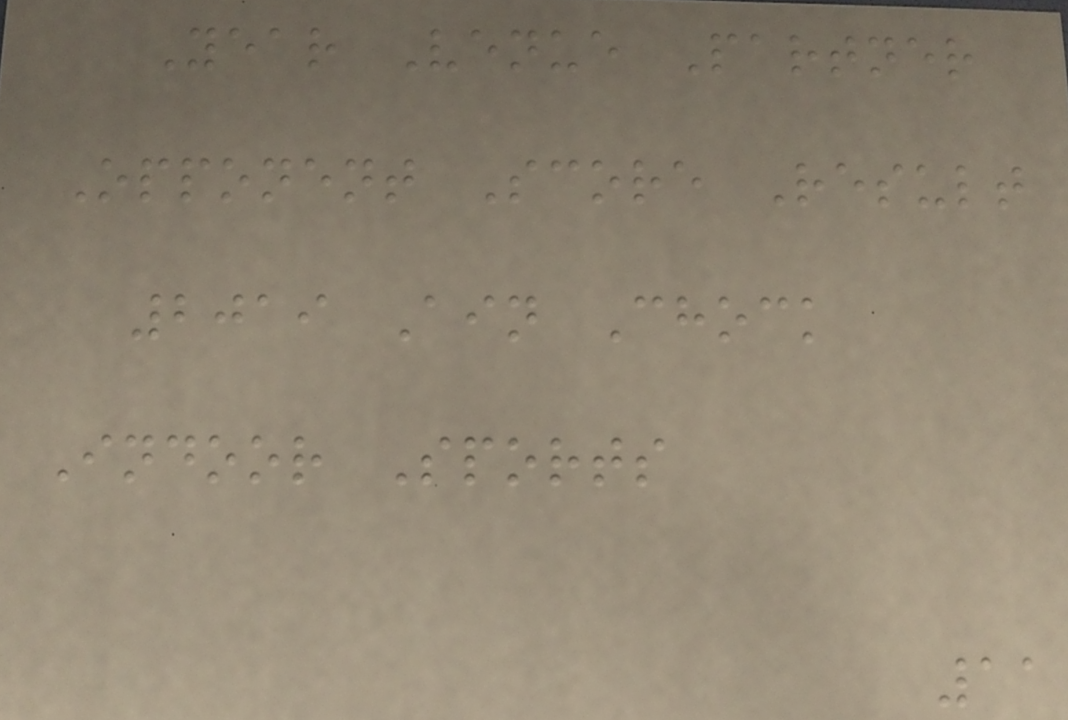Year Venue Partner
Opponent Score Result
2019 Ain Chock
Indoor Sports
11
